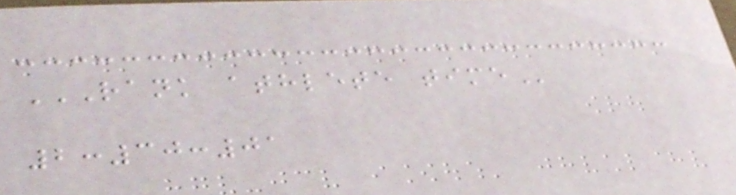RANK ATHLETE TIME
2:30:01
